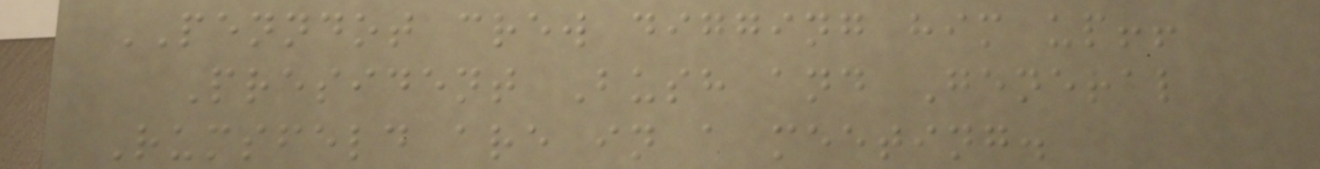PENNDOT crew digging him up!!
President Bush and General
Rumsfeld are in a meeting.
